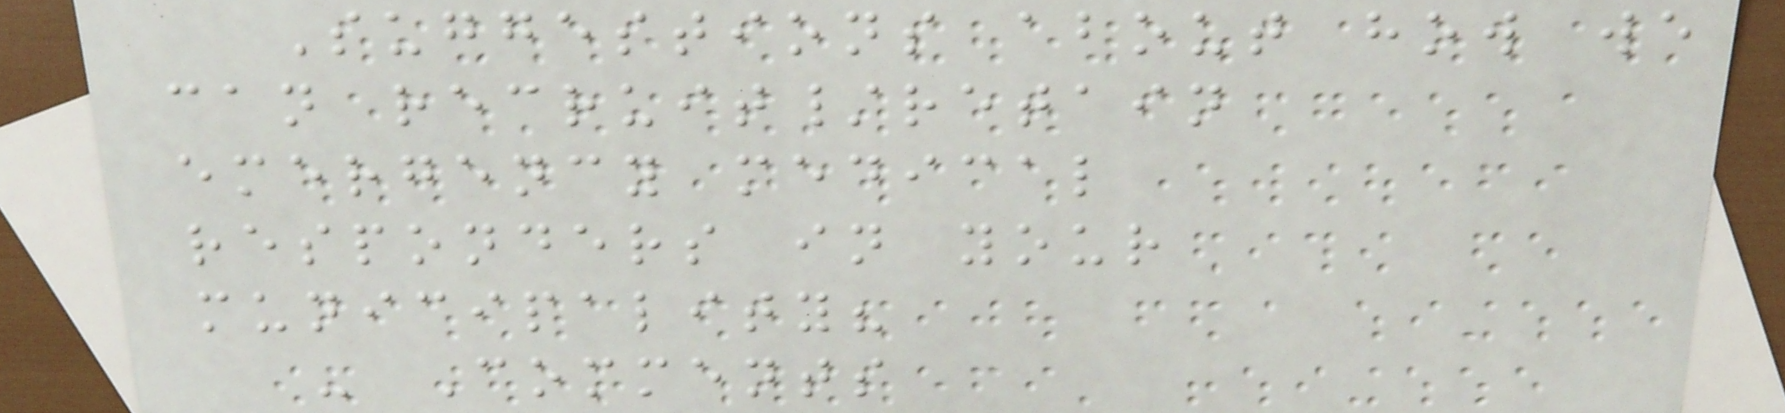Suggestions about how we
can recruit/retain
emergency medical
responders in your
municipality?
- Comments
